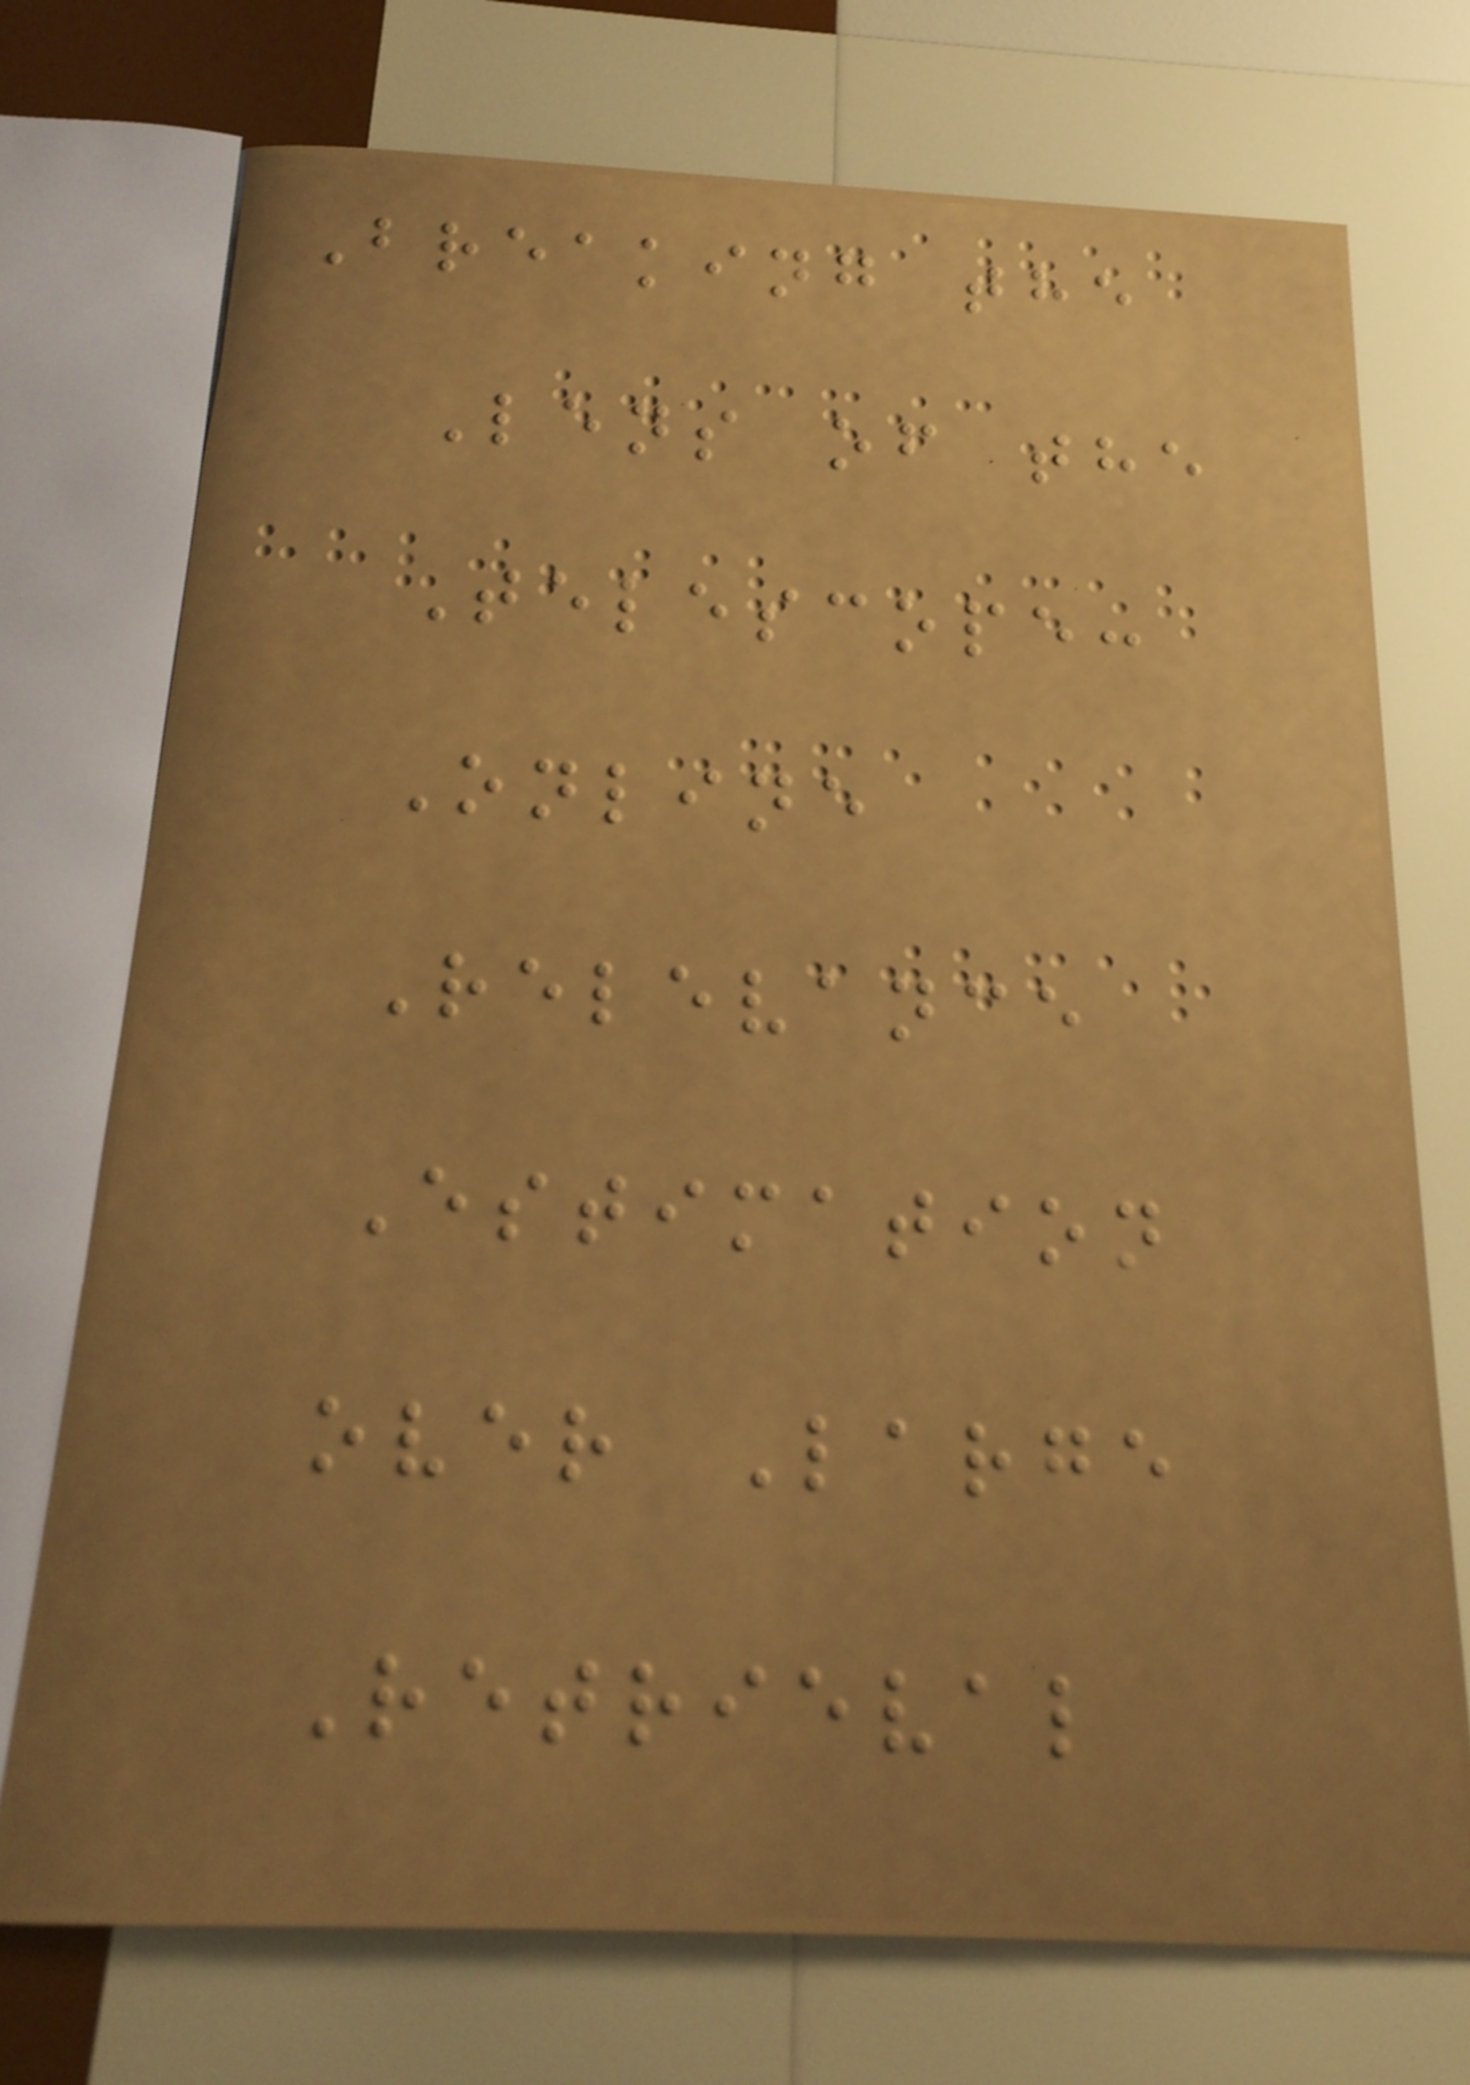Breaking the
Lens of the
Telescope:
Online
Relevance
Estimation
over Large
Retrieval
